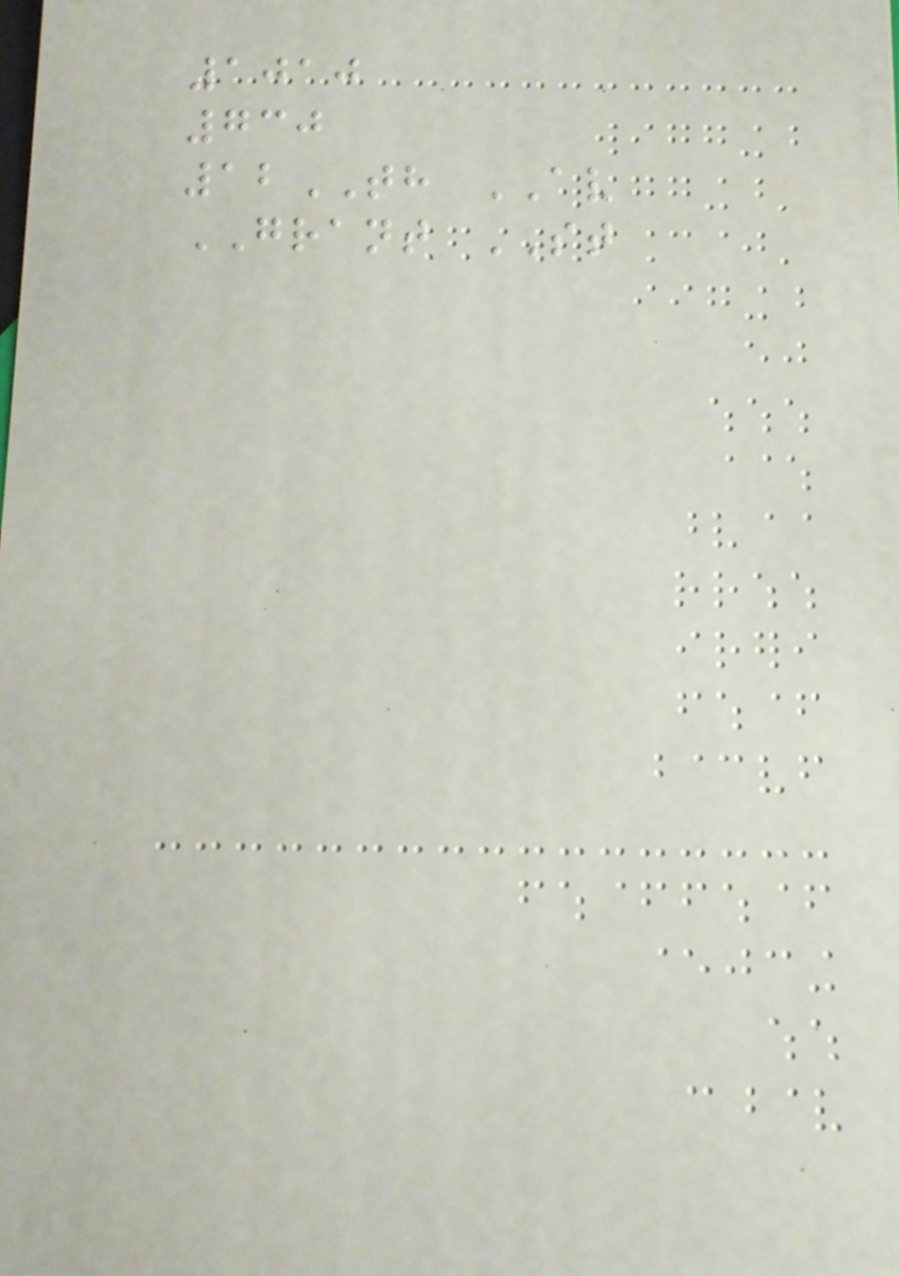1010
730
12TH AV
GRANT ST
